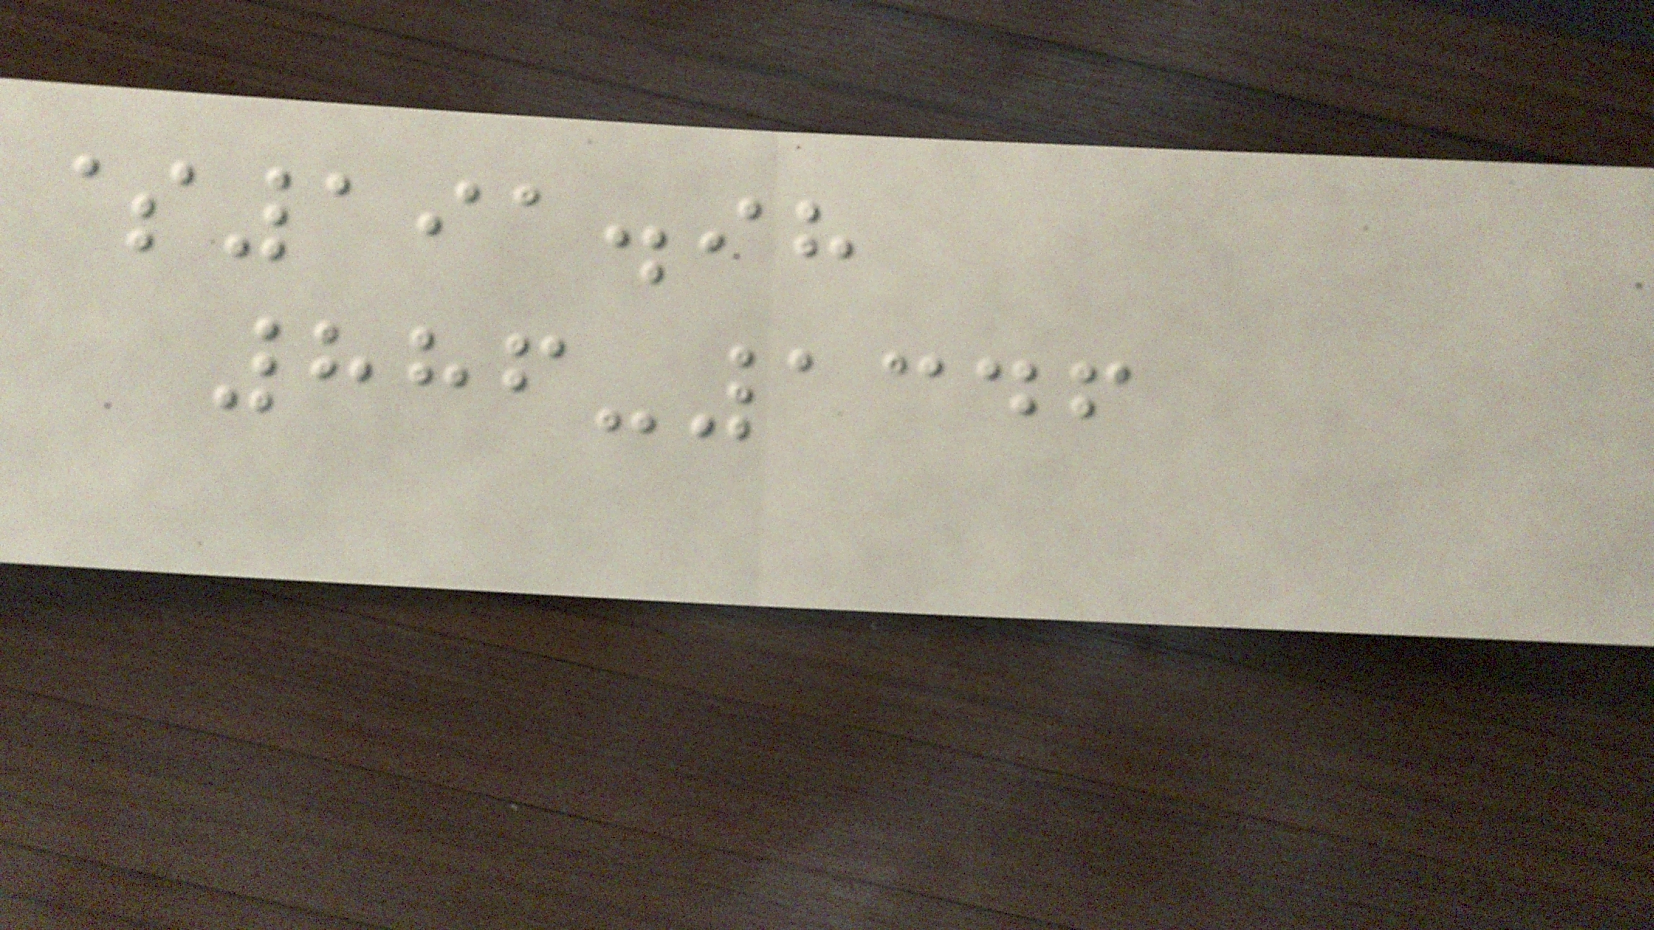$191.98
886-1346
